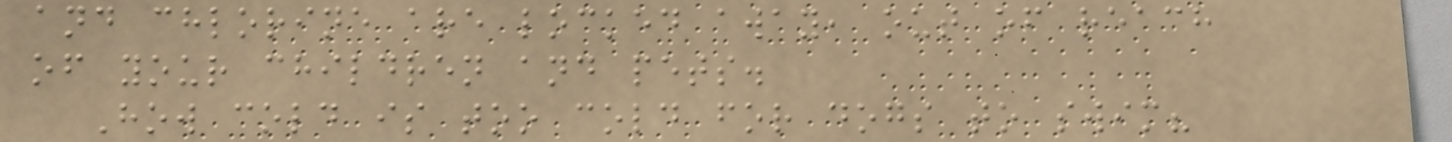and chlorine are locked away, out of reach
of your children and pets.
How cold is too cold for dogs to swim?
